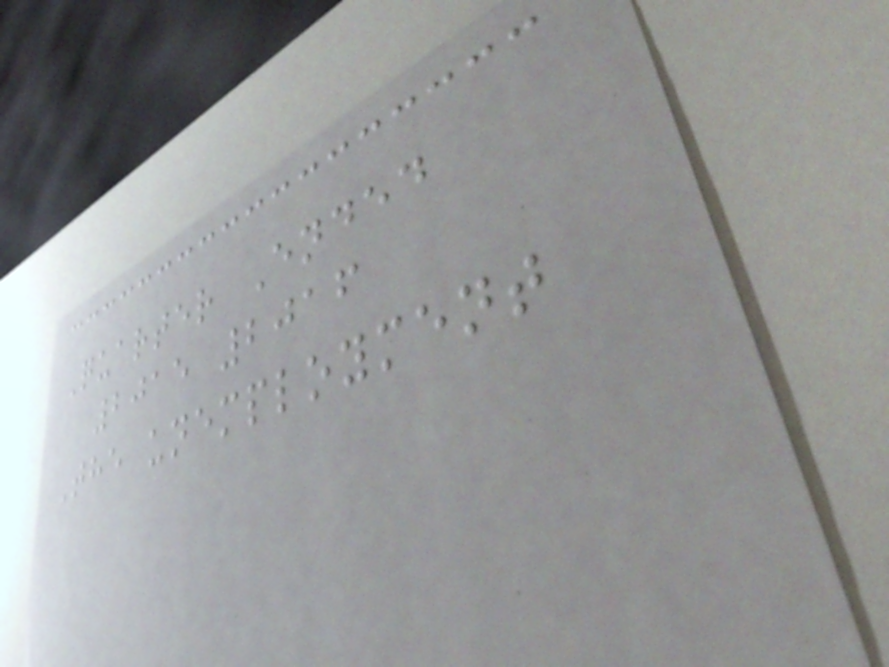Quarter Ended
2015 2016
The unemployment
